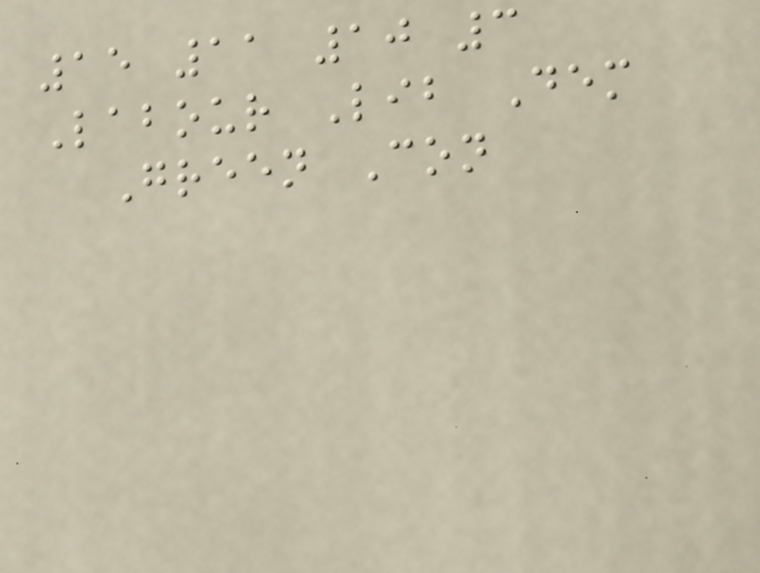15 11 10 3
Labour Lib Dem
Green Con
